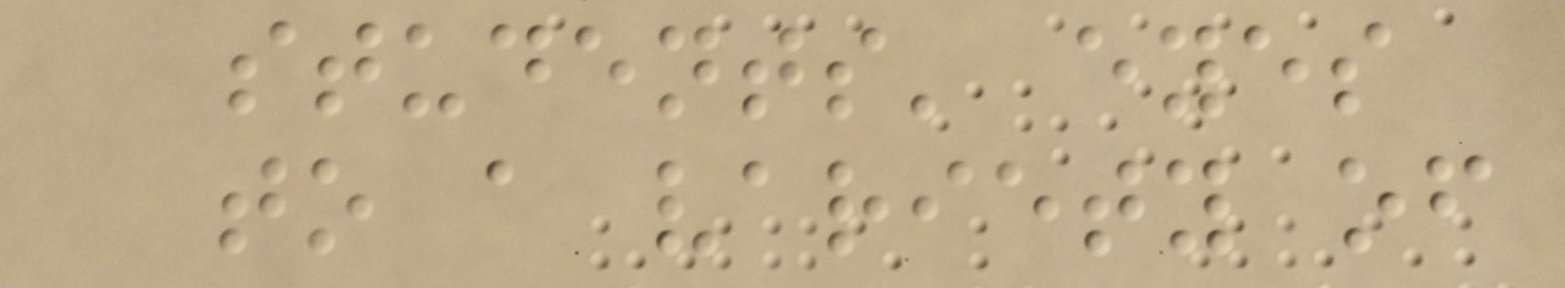students' eyes
to a variety of
